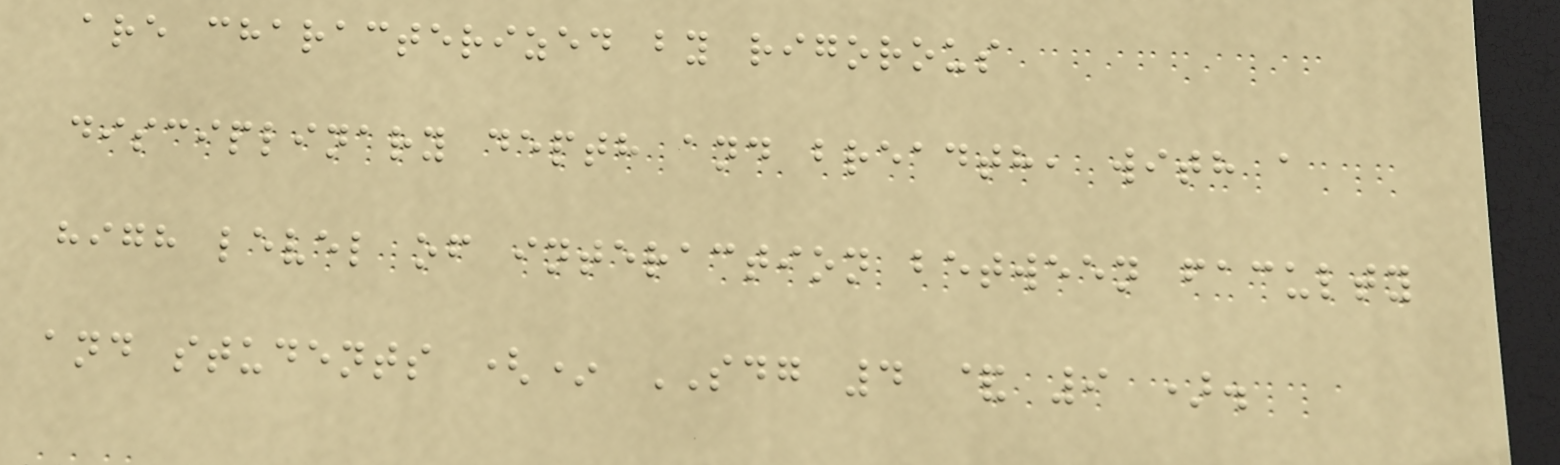are characterized by rigorous
disciplinary depth and breadth, with a
high level of interaction between faculty
and students (* SDG 4 & 9 ).
